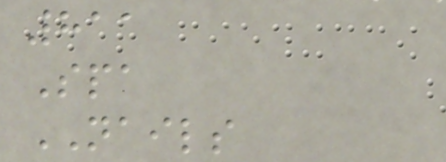811
Spa
NAILS
